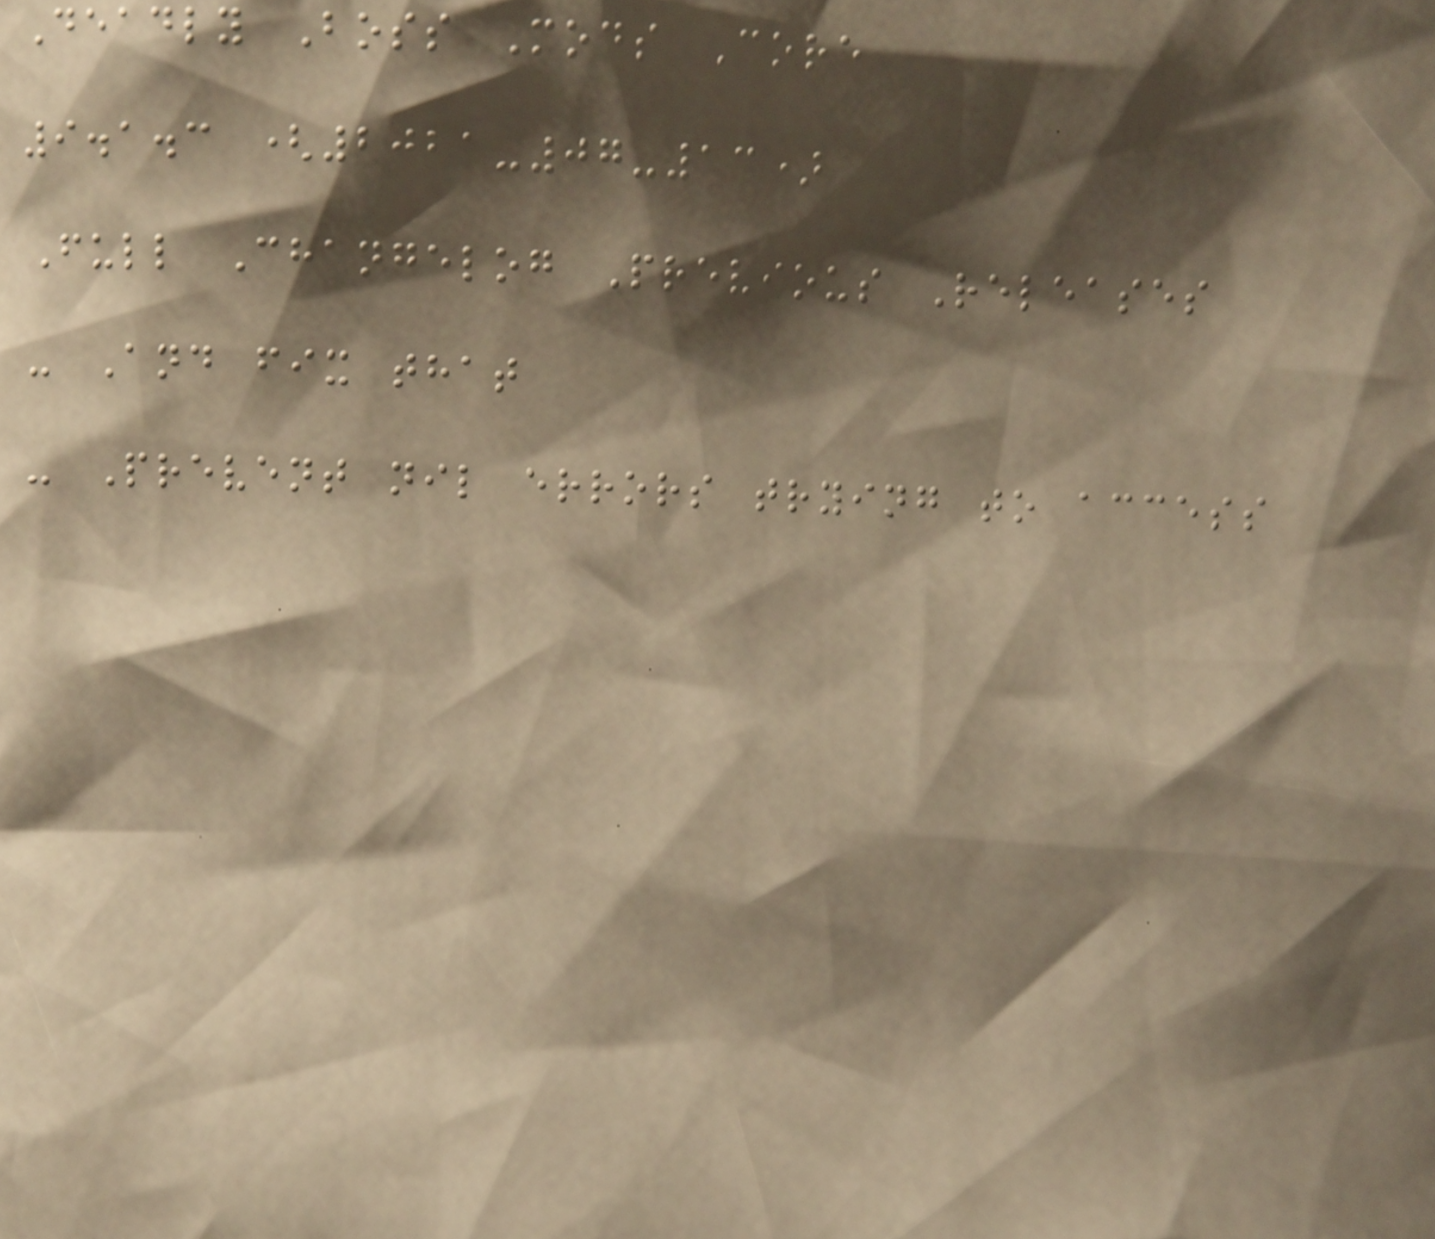Deadly Boss Mods Core
9.1.3 (2021-07-13)
Full Changelog Previous Releases
- And fix that
- Prevent nil errors trying to access
